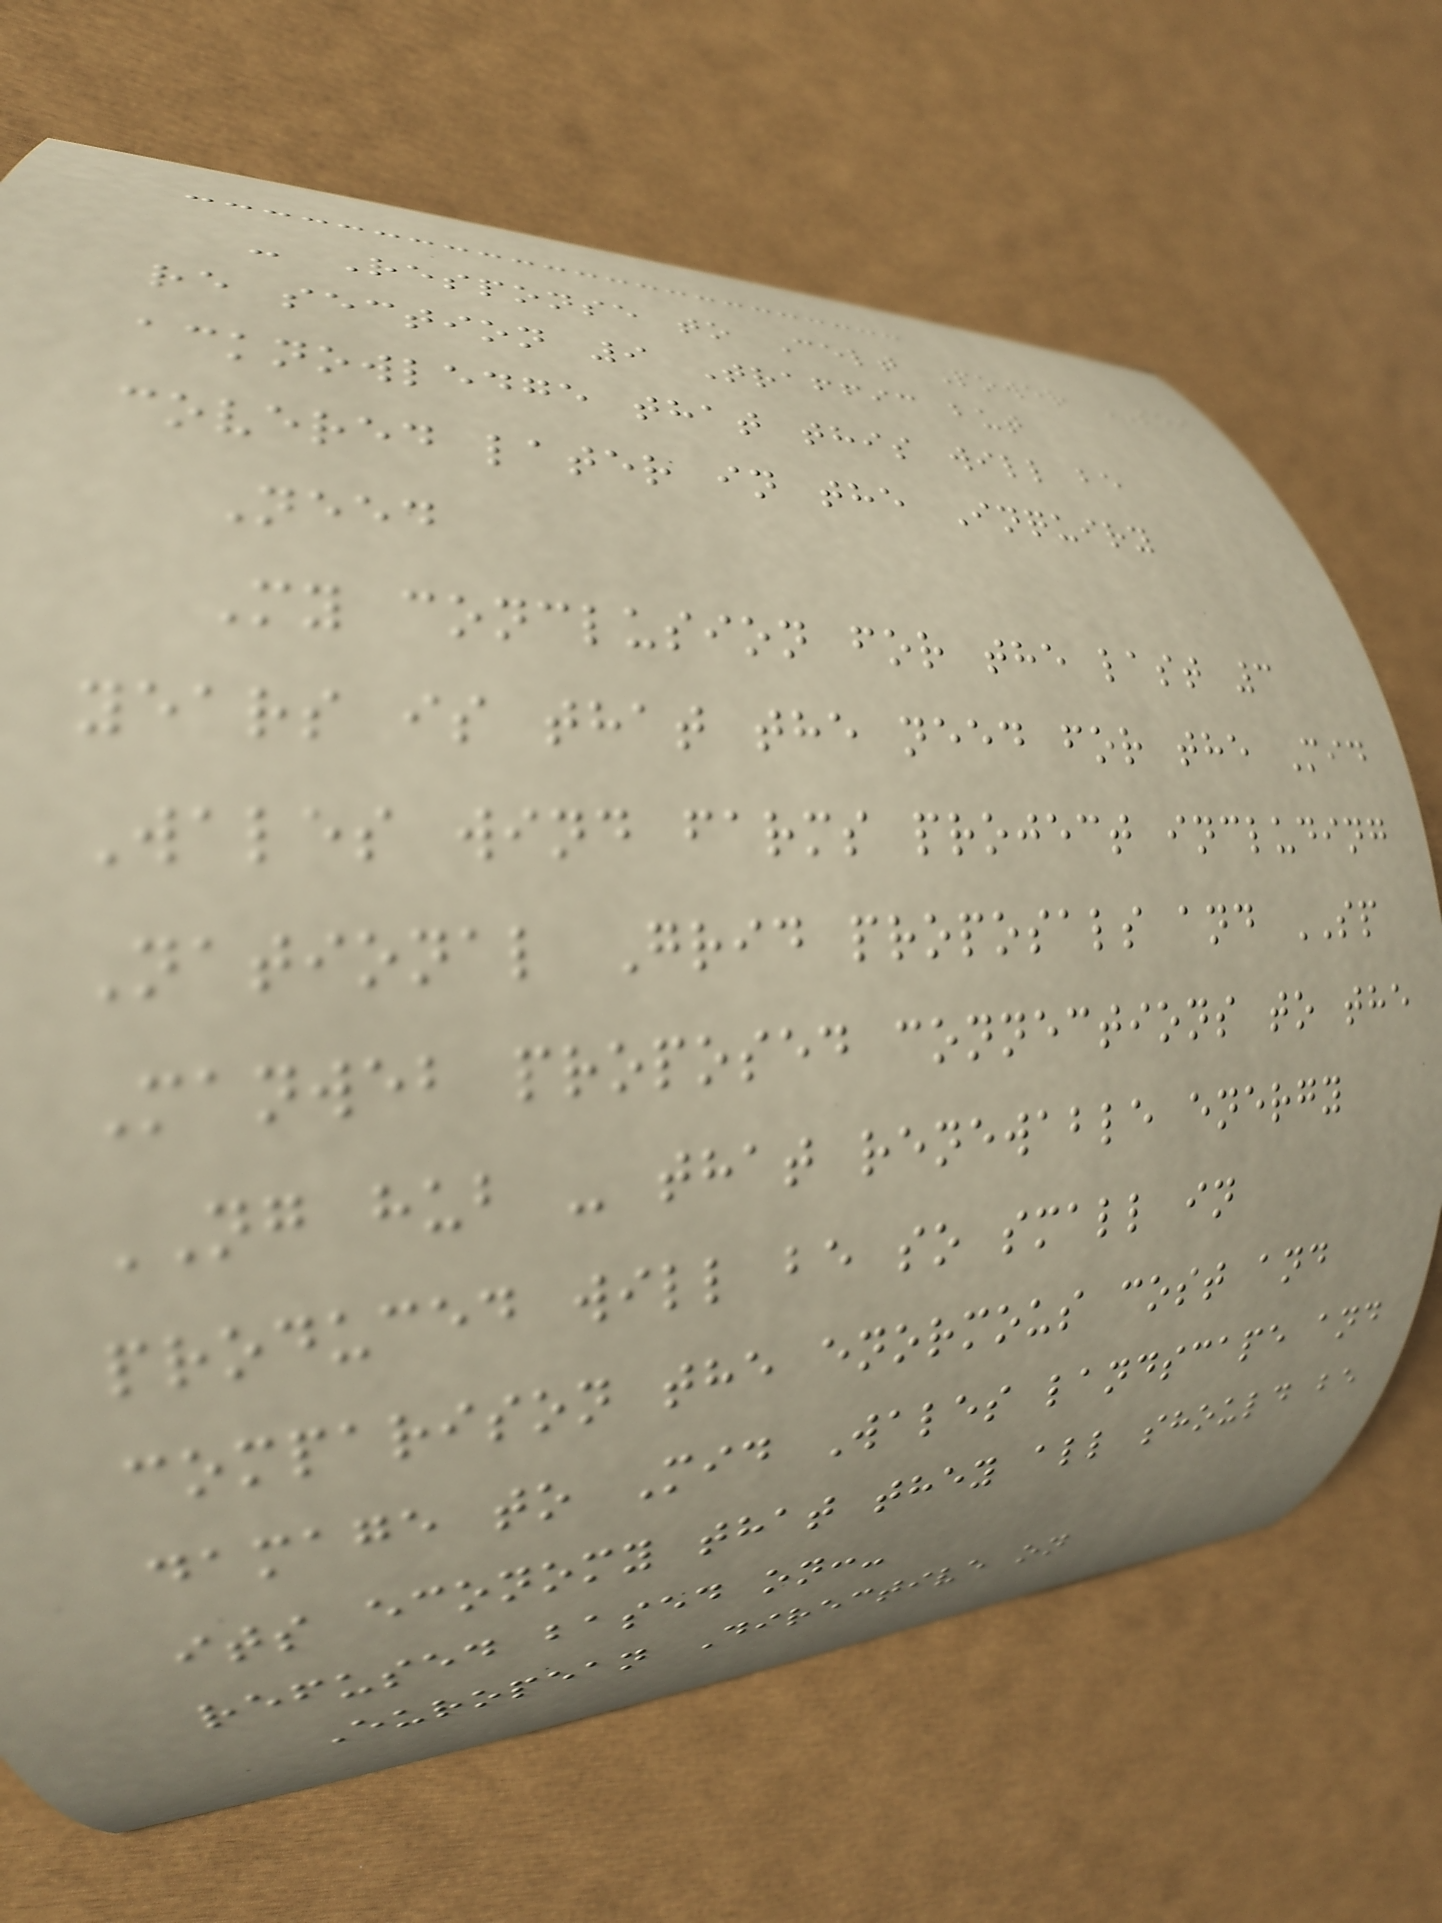- Response to Celt Power SEI
re section 9 Traffic but
acknowledge that this will be
covered later in the Inquiry
Need
My conclusion for the last 3
years is that the need for the Mid
Wales wind farms project including
National Grid proposals and SP
Manweb proposed connections to the
NG hub - that renewable energy
produced will be so small in
comparison the enormous cost and
damage to Mid Wales landscape and
its economy that they all should be
refused based on:-
European Directive on
